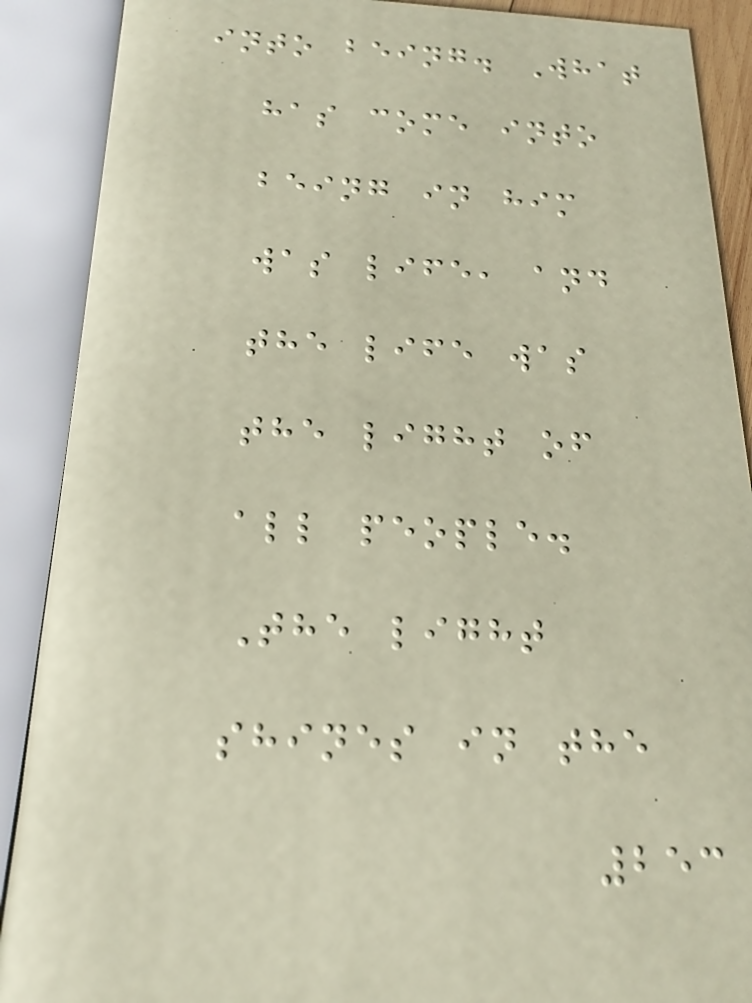into being. What
has come into
being in him
was life, and
the life was
the light of
all people.
The light
shines in the
253
